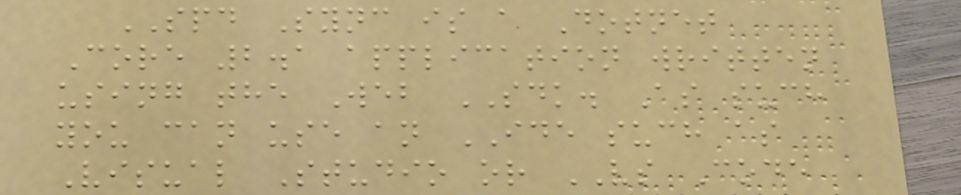SPD Sync is a Dotnet
Core 2.1 application written
using the Web SDK. As such
you can use an IDE such as
Visual Studio or VS Code
